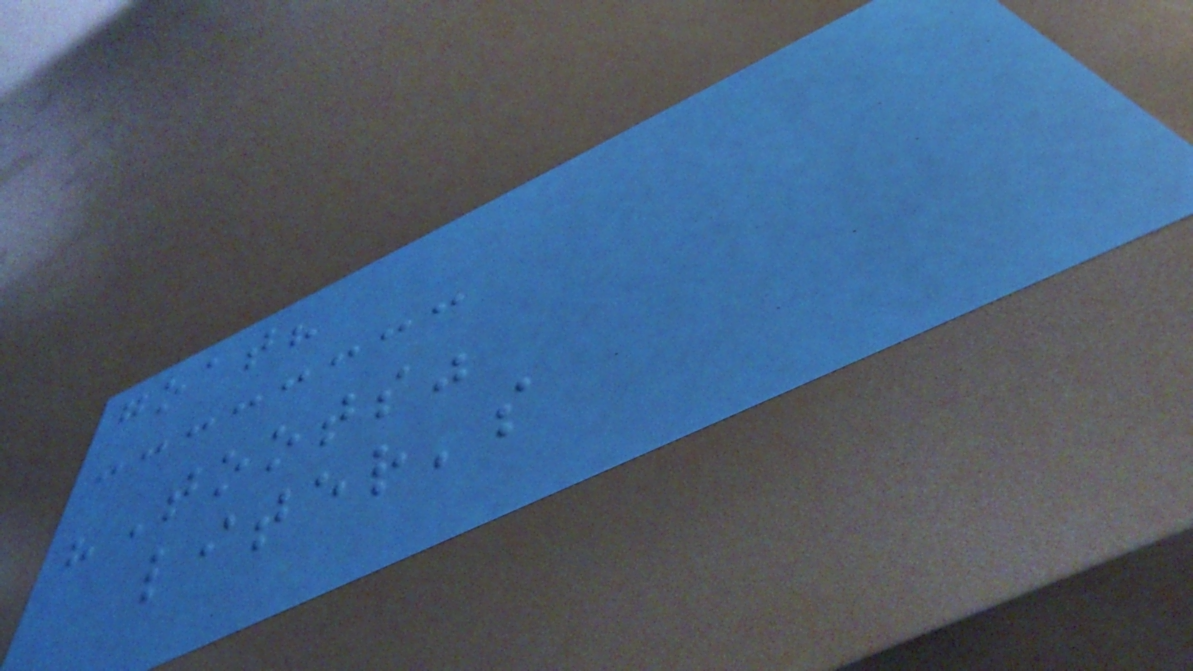goat?
"Toots"
liter's
